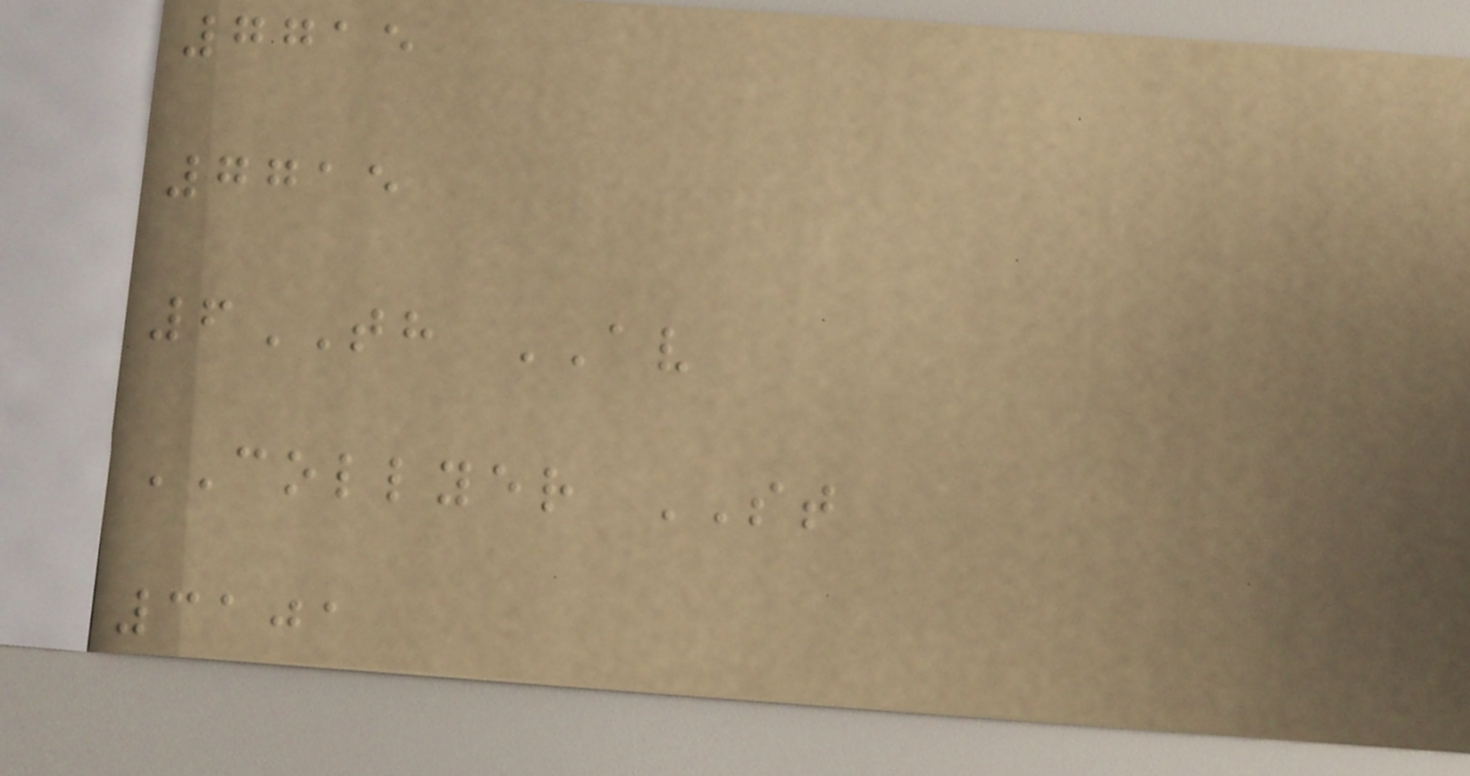7715
7715
6TH AV
COLLYER ST
3101
